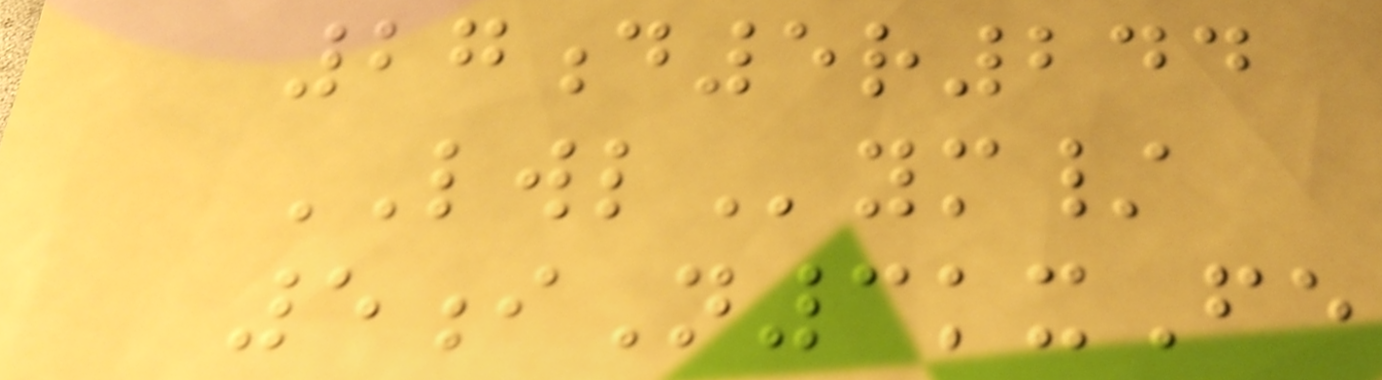27d5r244
LWLym/
5iN3kxFe
